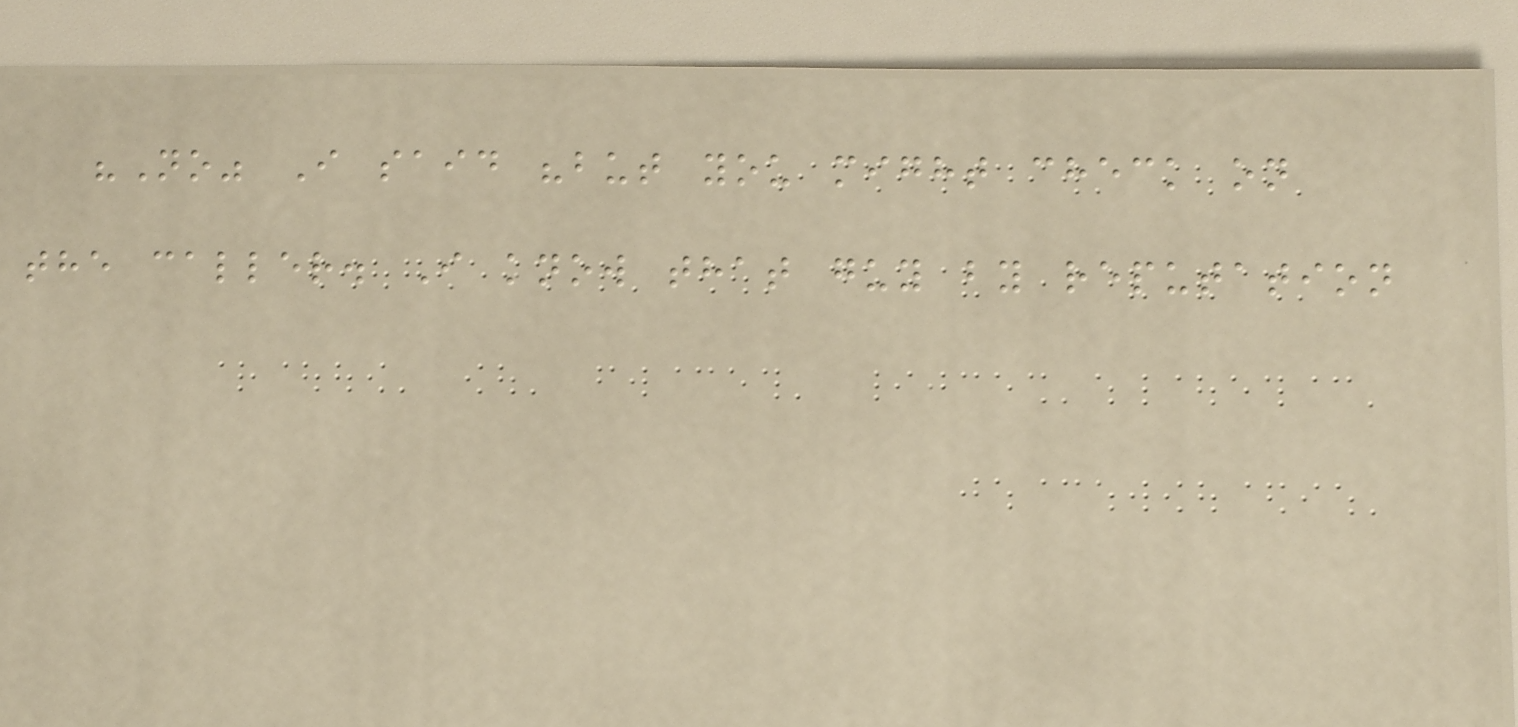"No" I said "but you might check on
the caller. I know that guy by reputation
